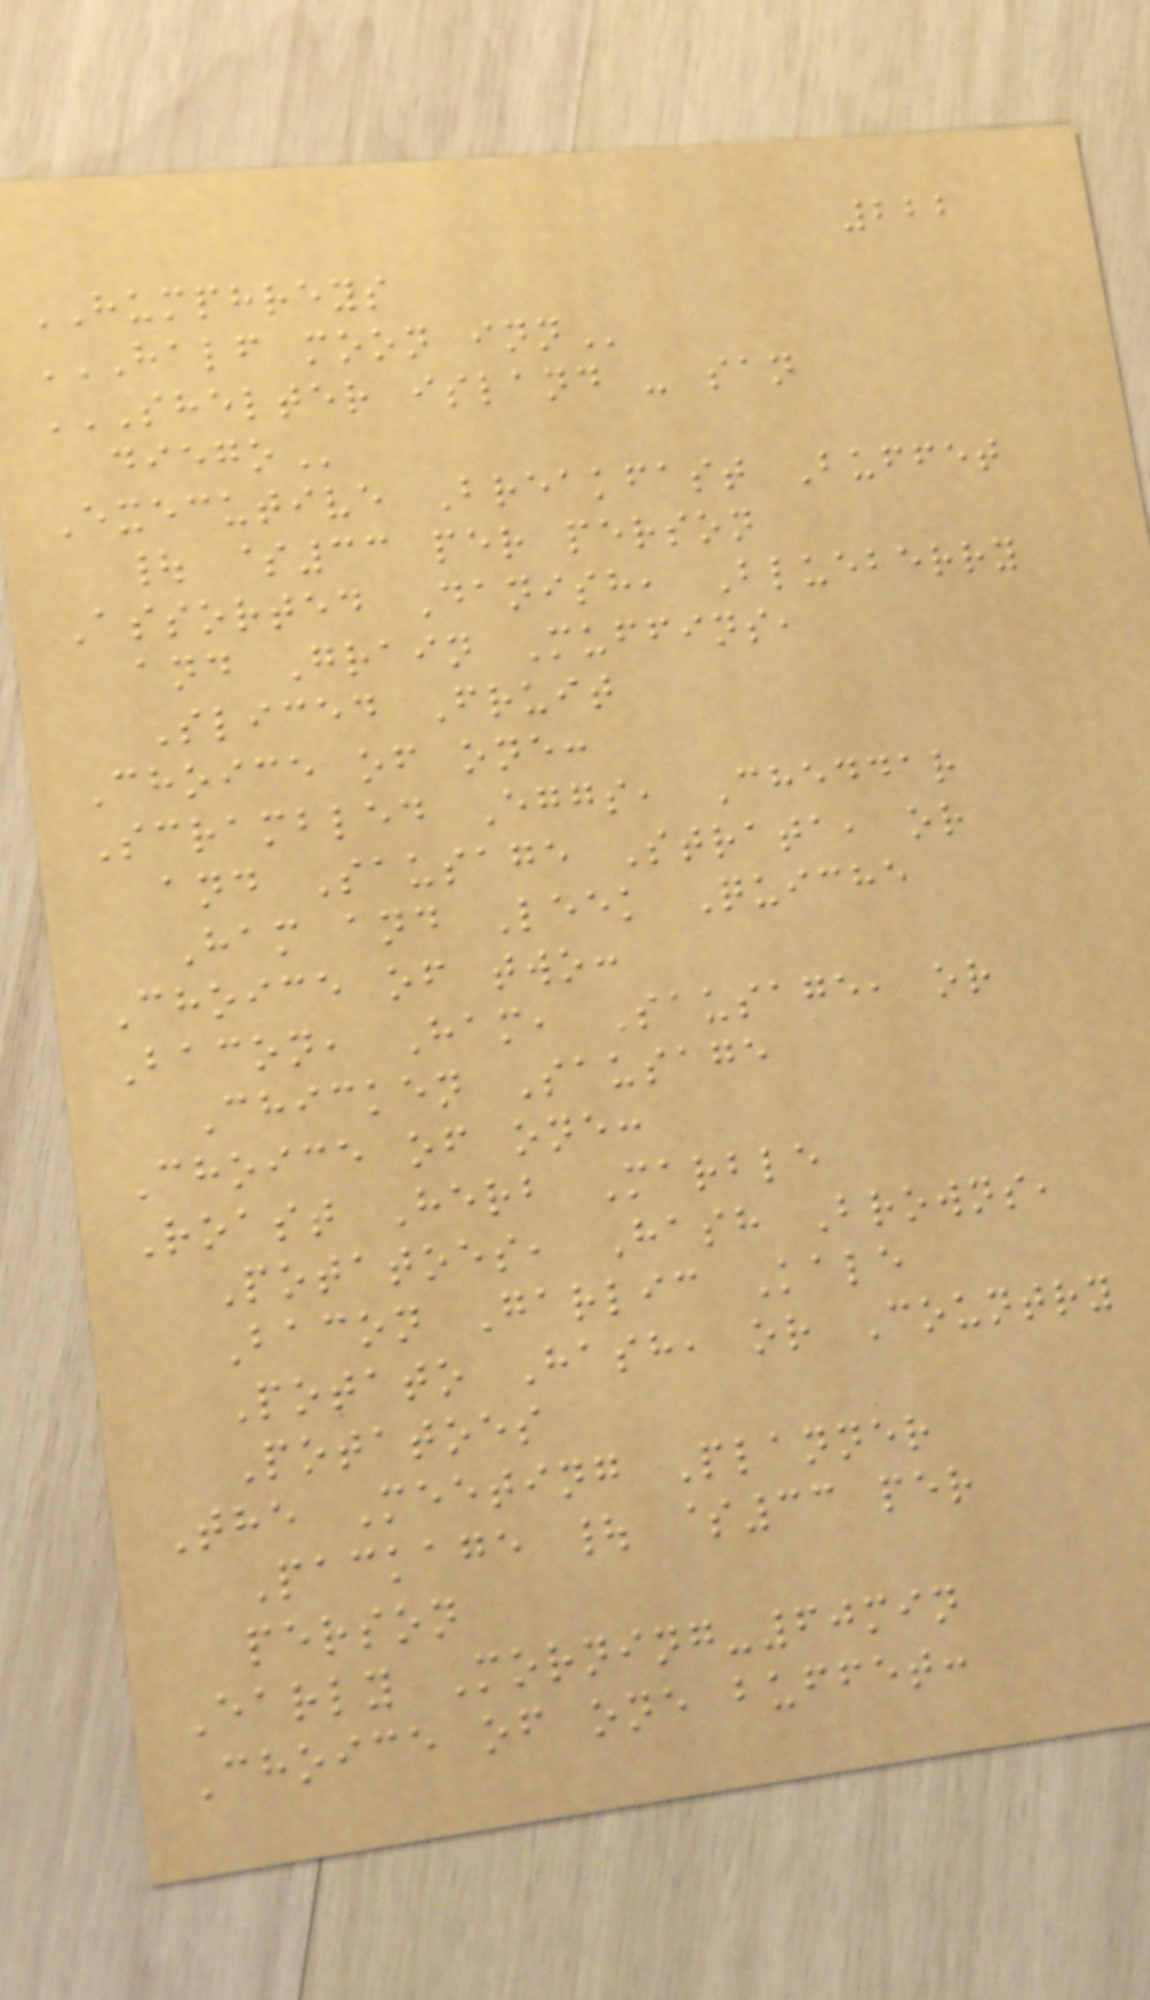222
HUMPHREYS
HALF MOON INN
SHELTER ISLAND - SAN
DIEGO
Executive Breakfast Buffet
| $33 per person
Assorted Danish, Blueberry
and Grain Muffins,
Sliced Fruit
Choice of one:
Scrambled Eggs, Cheddar
and Sausage Strata, or
Ham and Leek Quiche
Choice of two:
Bacon, Ham, Sausage, or
Chicken Sausage
Choice of one:
Roast Herb Marble
Potatoes, Hash Browns,
Bacon Garlic Kale
Potato Hash, or Country
Potatoes
The Meeting Planner
Package | $33 per
person
Early Morning-60min
Choice of one buffet:
